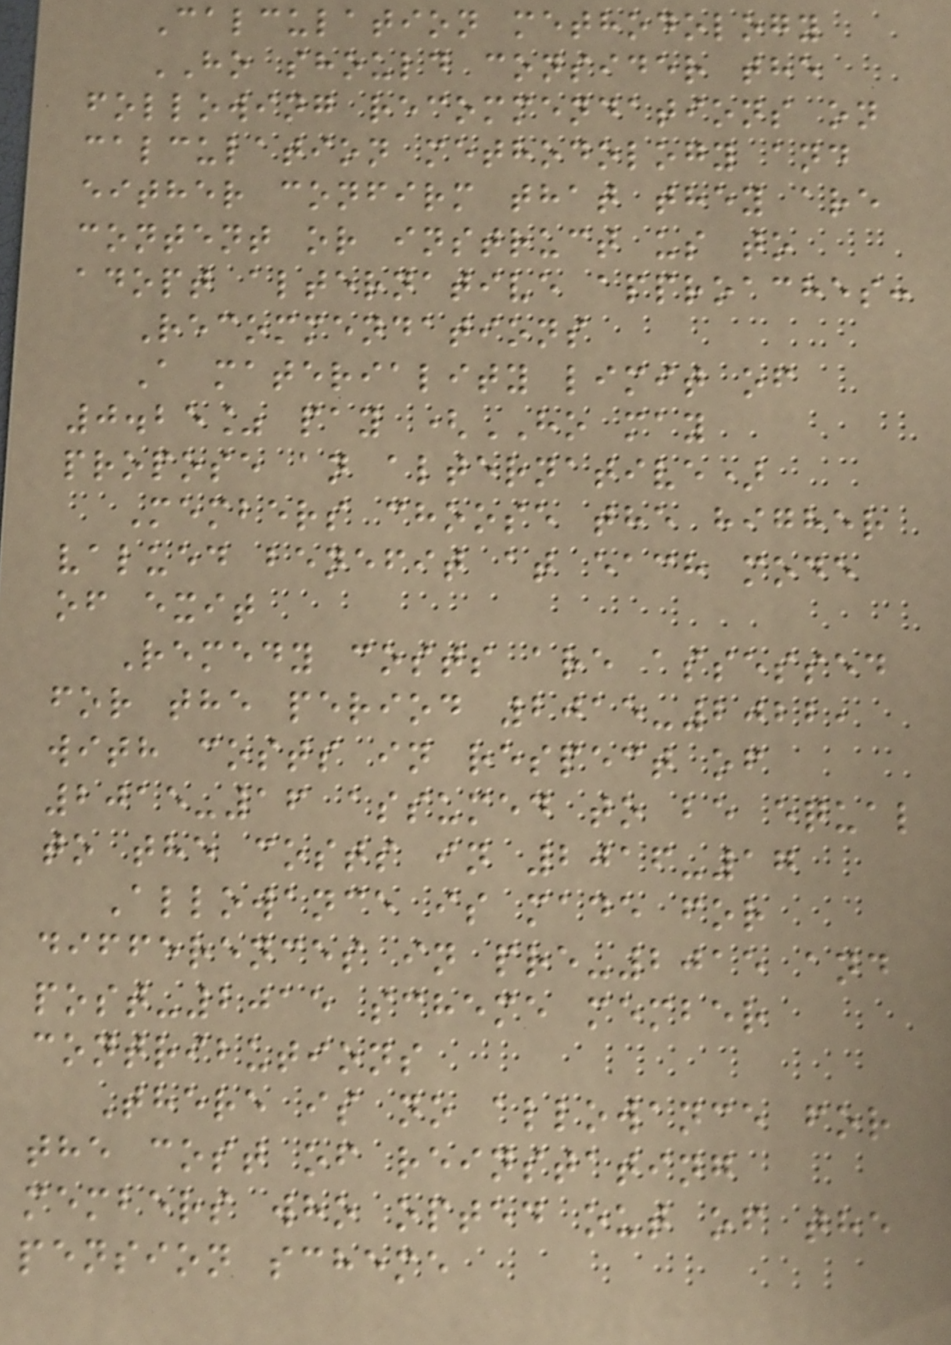Calculation methodology
HO should consider the
following recommendations on
calculation methodology and
either confirm that they are
content or instruct us to
adopt alternative approaches:
Recommendations
A materiality limit of
0.25% pay (HO may
propose an alternative)
Members choose the higher
valued benefit at each mode
of exit
Remedy costs are assessed
for the period 2015-2022,
with costs in respect of
2015-16 assumed to be equal
to the costs in 2016-17
Allowance is made for
differences in pre-2015 and
post-2015 scheme member
contributions
There is no allowance for
the cost of reinstating
members who opted out of the
pension scheme
